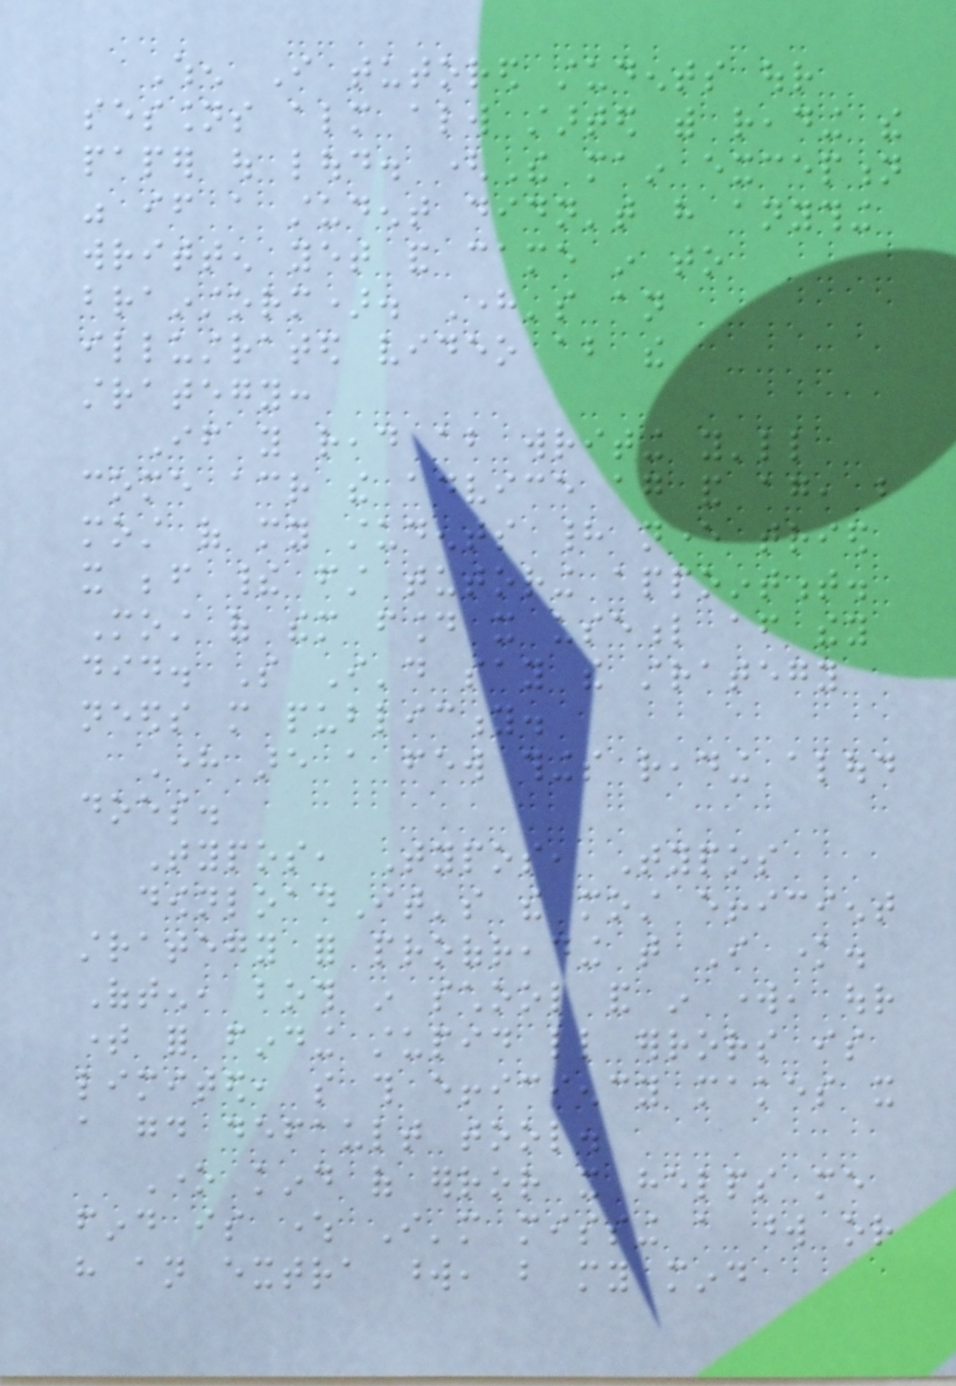When I tutored students our
sessions almost always started with reading the
paper out loud. (The main exception
was if a student didn't have anything
written yet and came in to
brainstorm). Here's an
illustrated video about the
strategy:
If you read about writing you'll
come across the advice again and again, but
most of my students had never tried
it before their first tutoring appointment.
Most of them found it useful after they
did. So I'd say the strategy
needs more publicity.
Here are a few things reading aloud
does.
Typos, Typos, Typos
downloadIt's the most efficient
strategy for proofreading that I know.
Often, both in school and in work, our
time for finding stupid little errors is
limited, so this efficiency makes it
a good default tool.
One kind of error it helps me
find is where I'm missing a word or
have an extra word, but my mind
